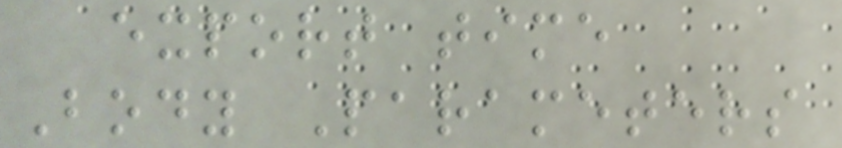export time
Body Parameters
